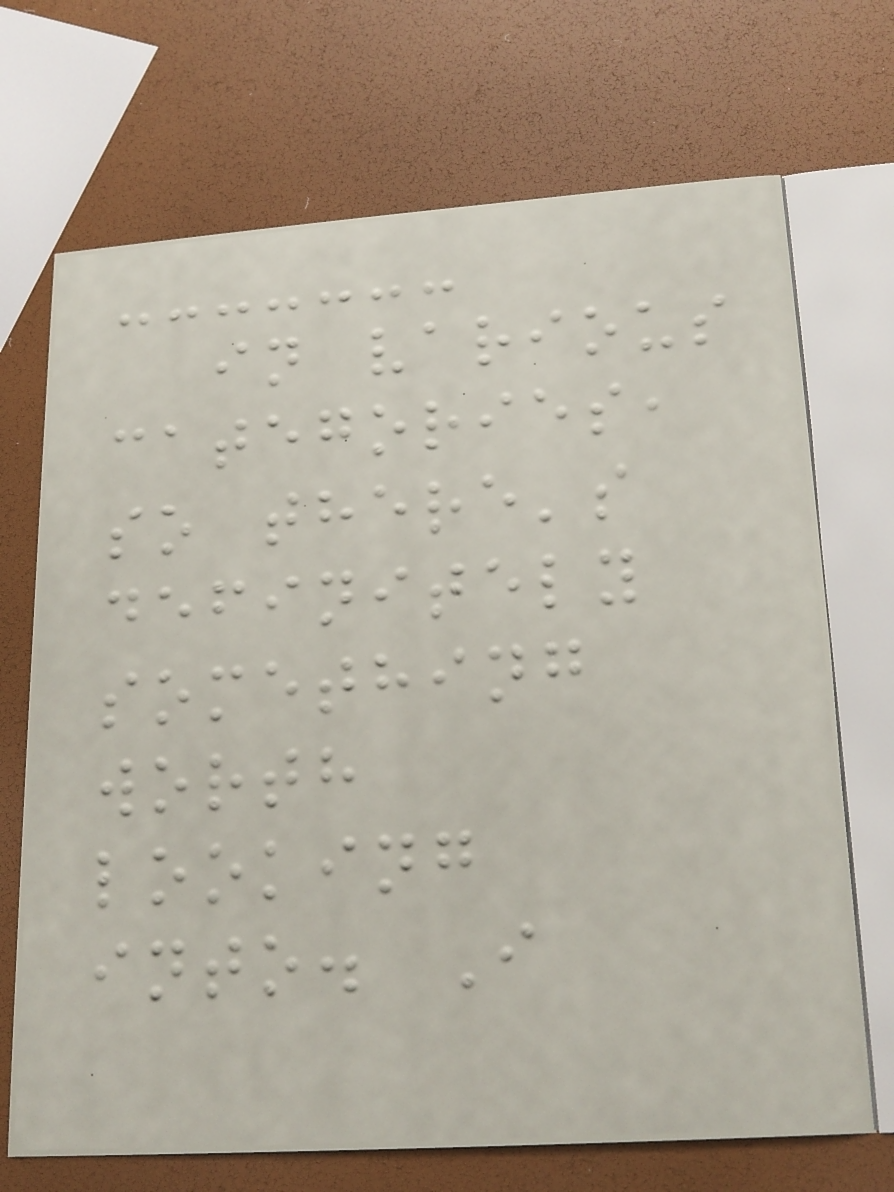in various
categories,
so there's
definitely
something
worth
looking
into. I
